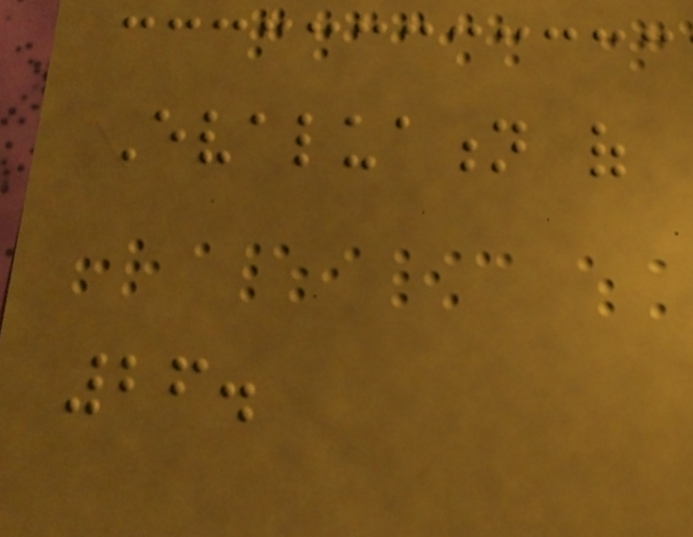Evaluation of
26.
